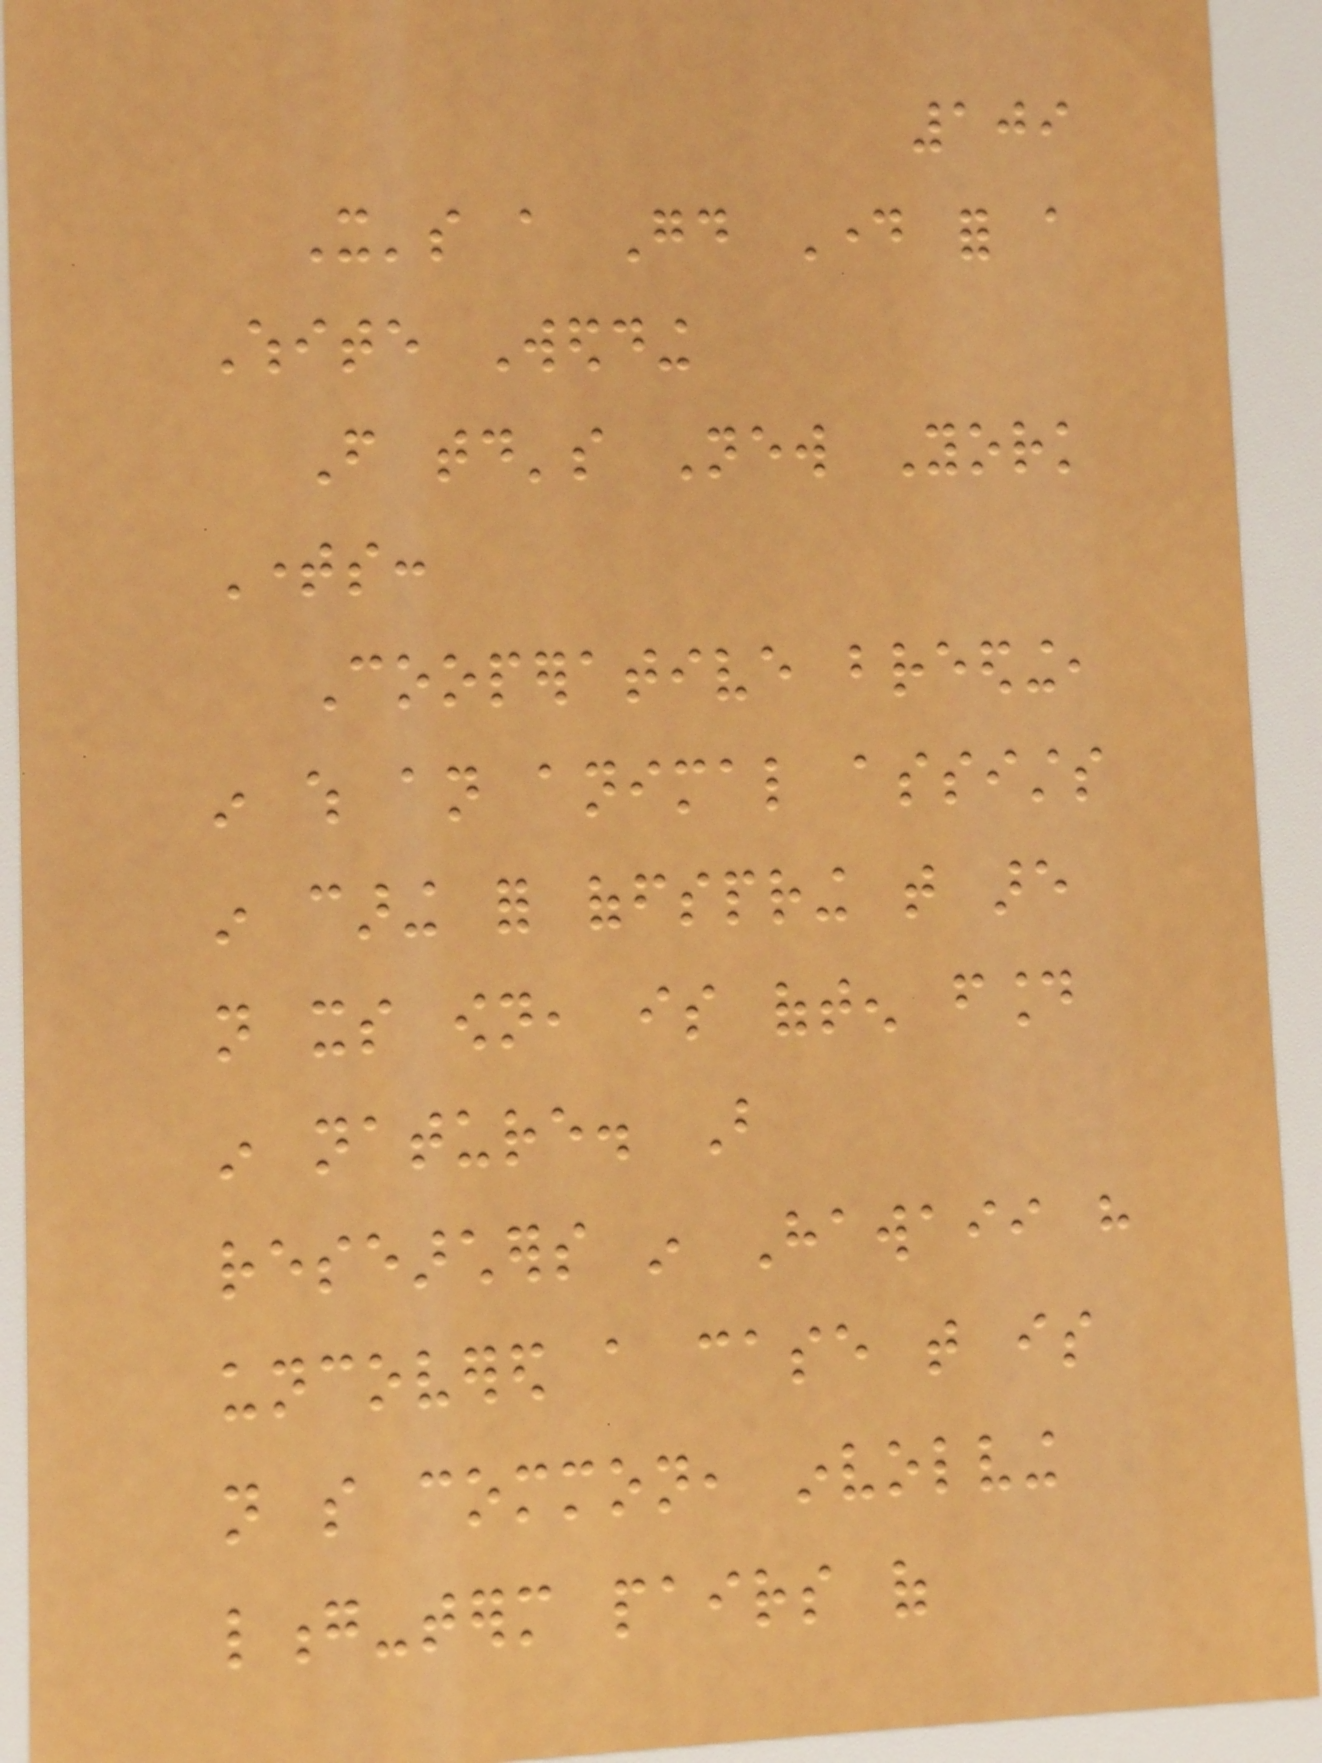109
It's a Good Day for a
White Wedding
From today's New York
Times:
Cooperative breeding,
in which an animal assists
in caring for offspring that are
not its own, is often found
in nature. But
researchers in Hawaii have
uncovered a case that is
not so common, involving
long-term pairs of
